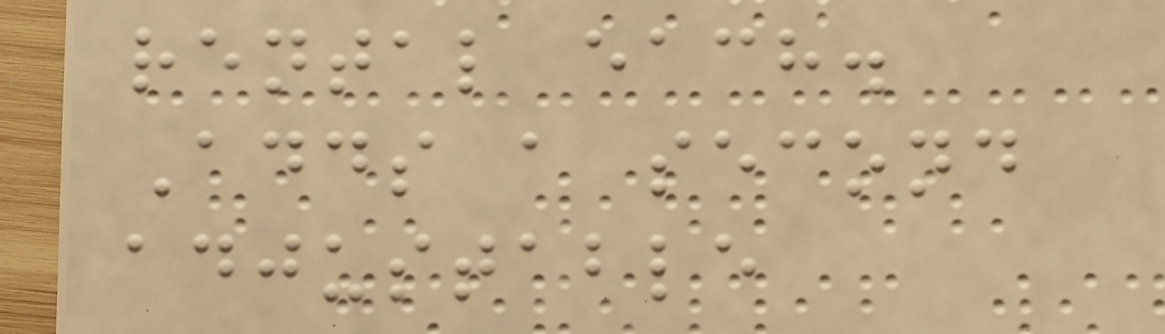rental each.
Adds a second
adjustable
